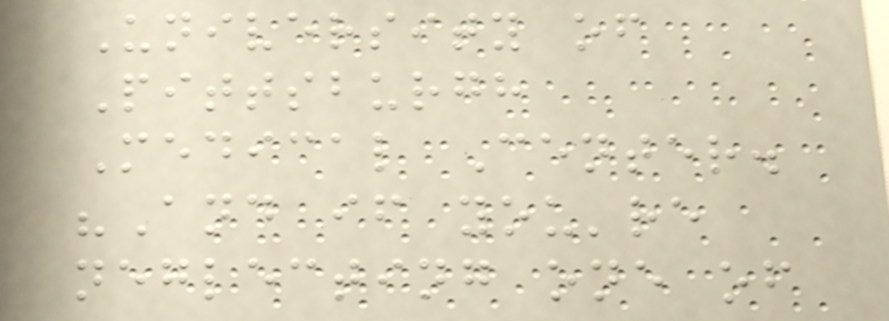University of
Pittsburgh
Medical Center.
"And if you're
neglecting one of
